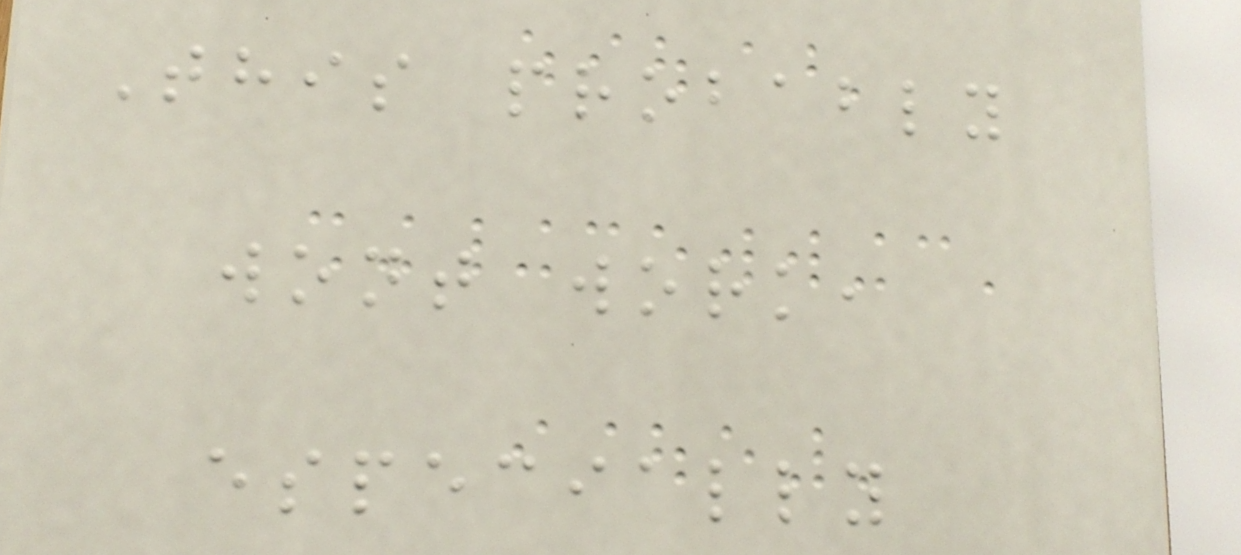This probably
wont work,
especially
